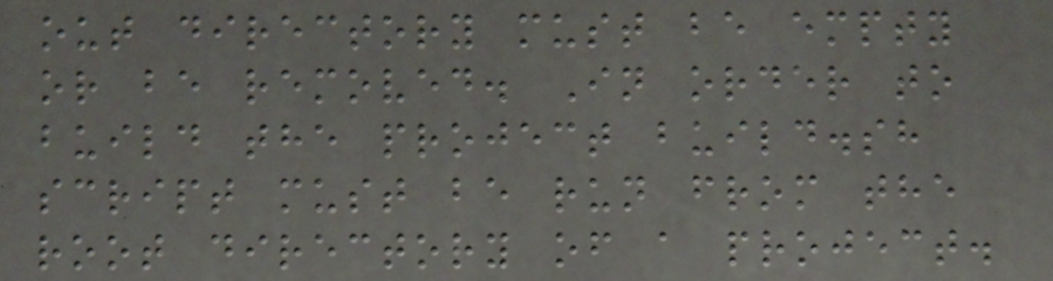out directory must be empty
or be removed. In order to
build the project build.sh
script must be run from the
root directory of a project.
